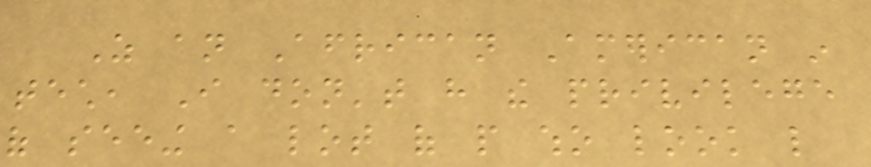As an African American in
tech, I don't have the privilege
of seeing a lot of people who look like
